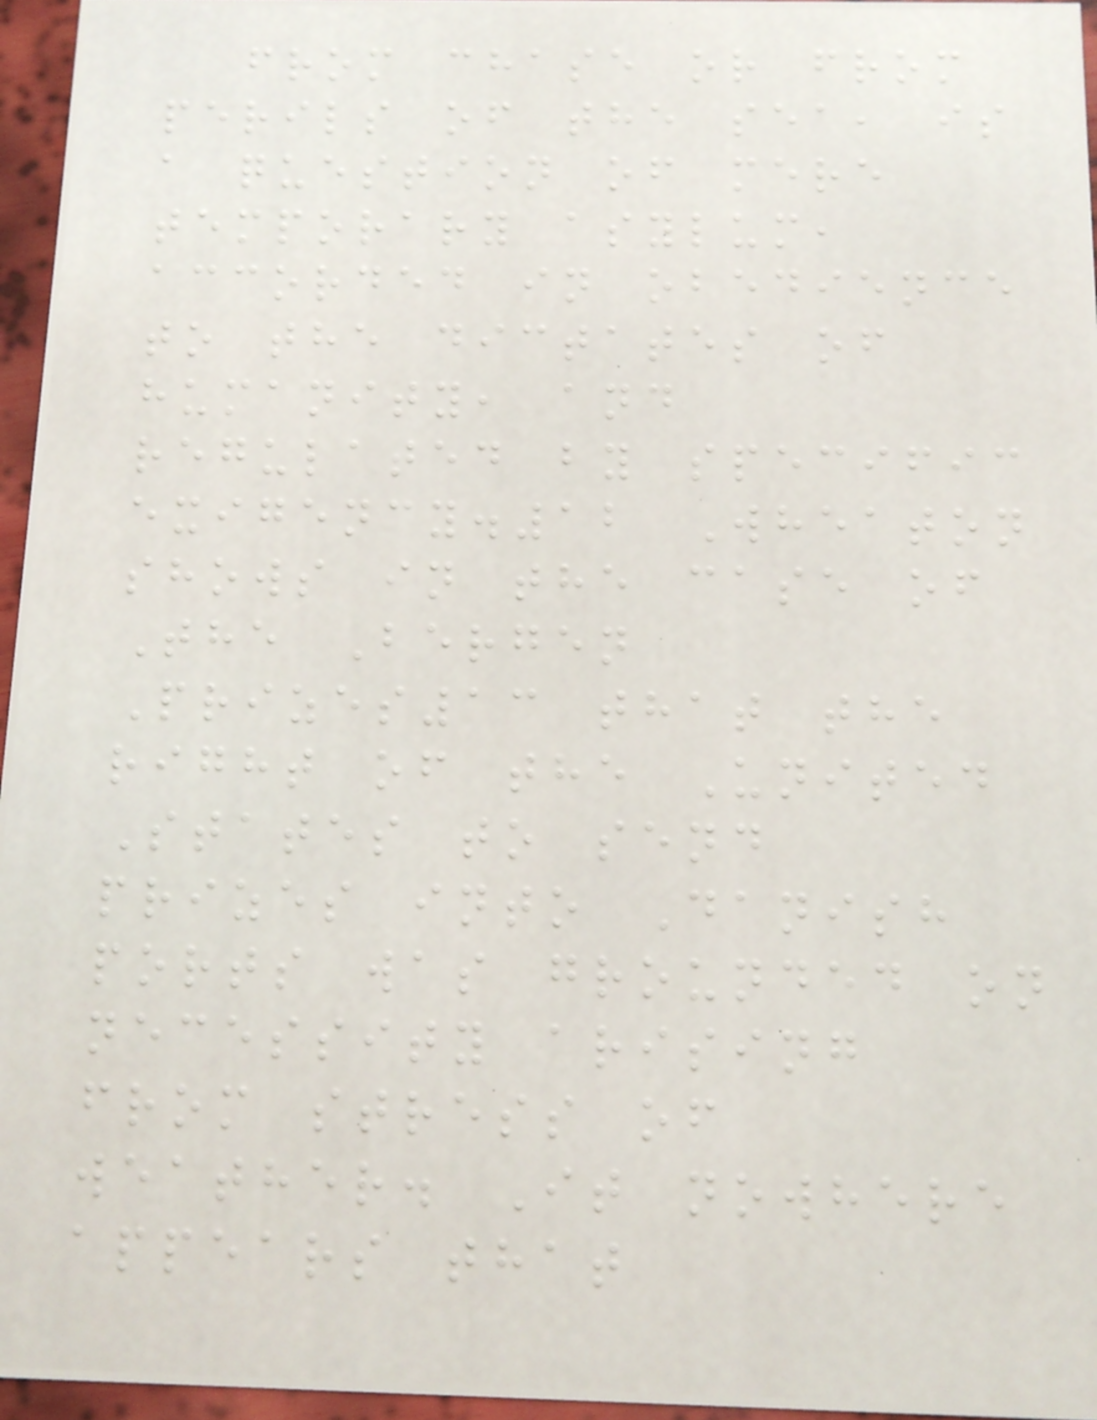from chase or from
perils of the sea, is
a question of mere
temporary asylum,
accorded in obedience
to the dictates of
humanity, and
regulated by specific
exigency.12 Wheaton
shows in the case of
The Bergen
Prizes13 that the
right of the United
States to send
prizes into Danish
ports was grounded on
necessity arising
from stress of
weather. It nowhere
appears that
